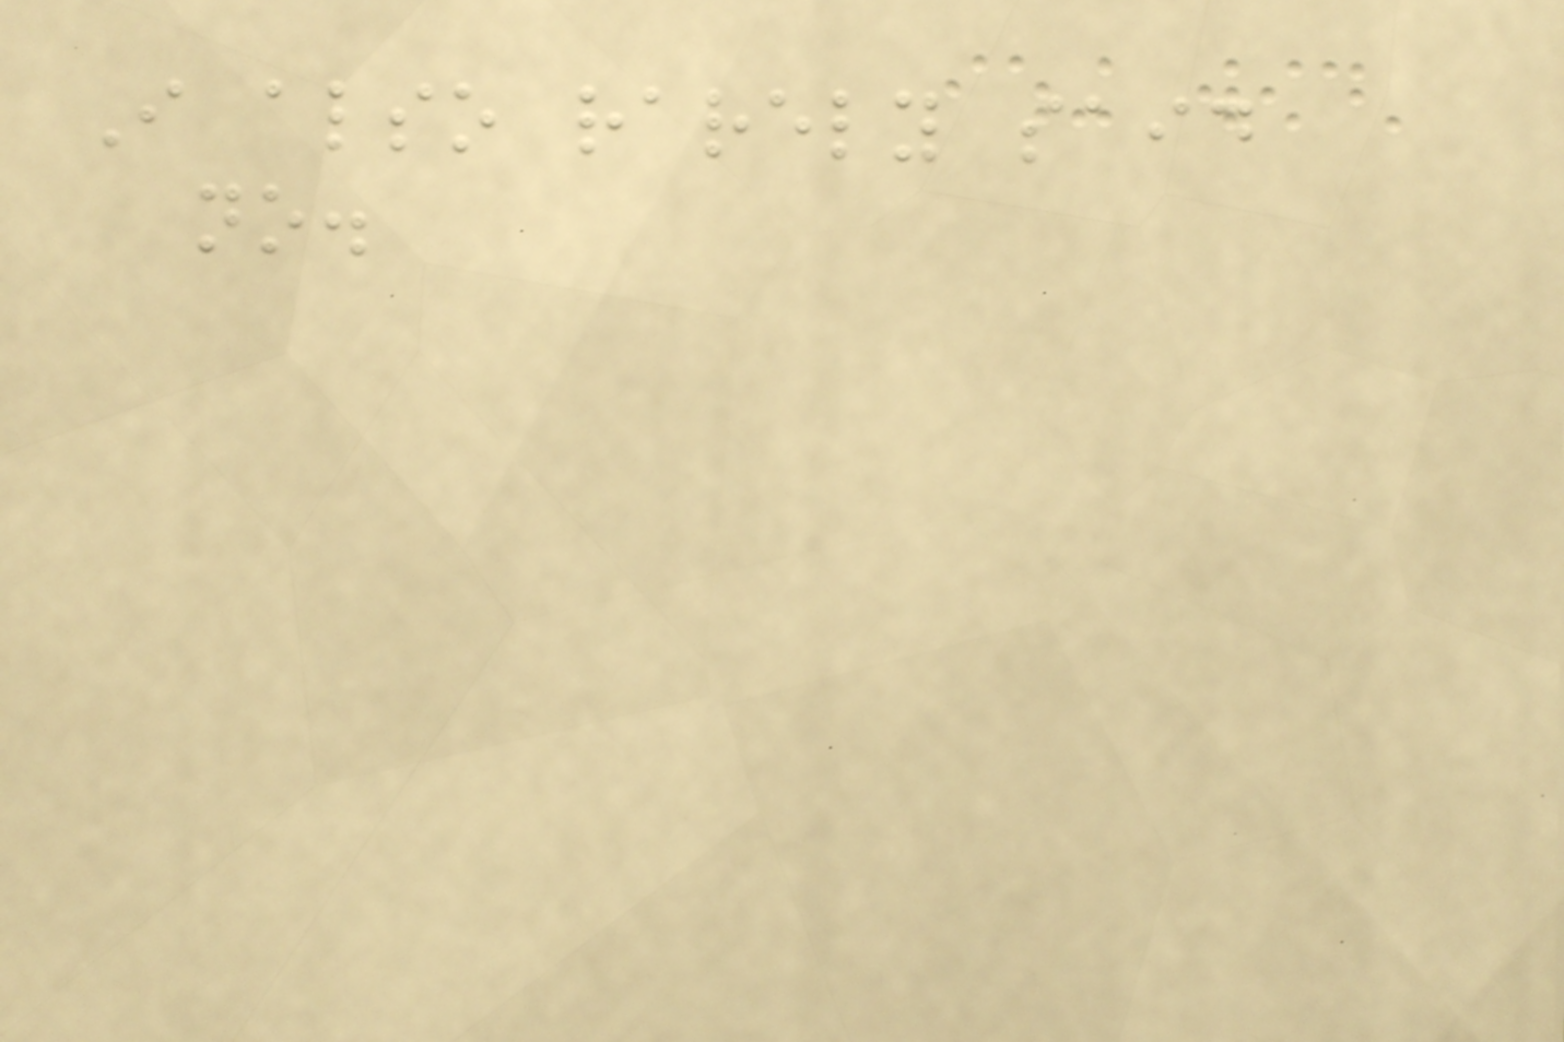I also rarely said
no.
